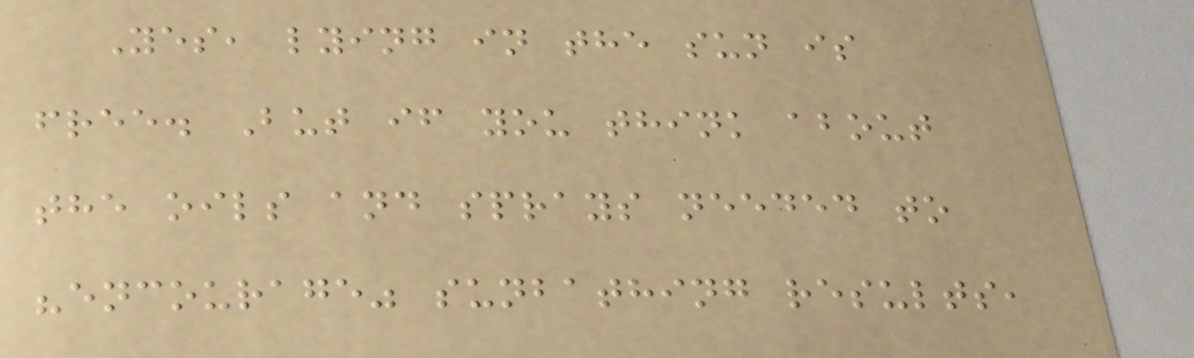Yes, lying in the sun is
free. But if you think about
the oils and sprays needed to
"encourage" sunbathing results,
